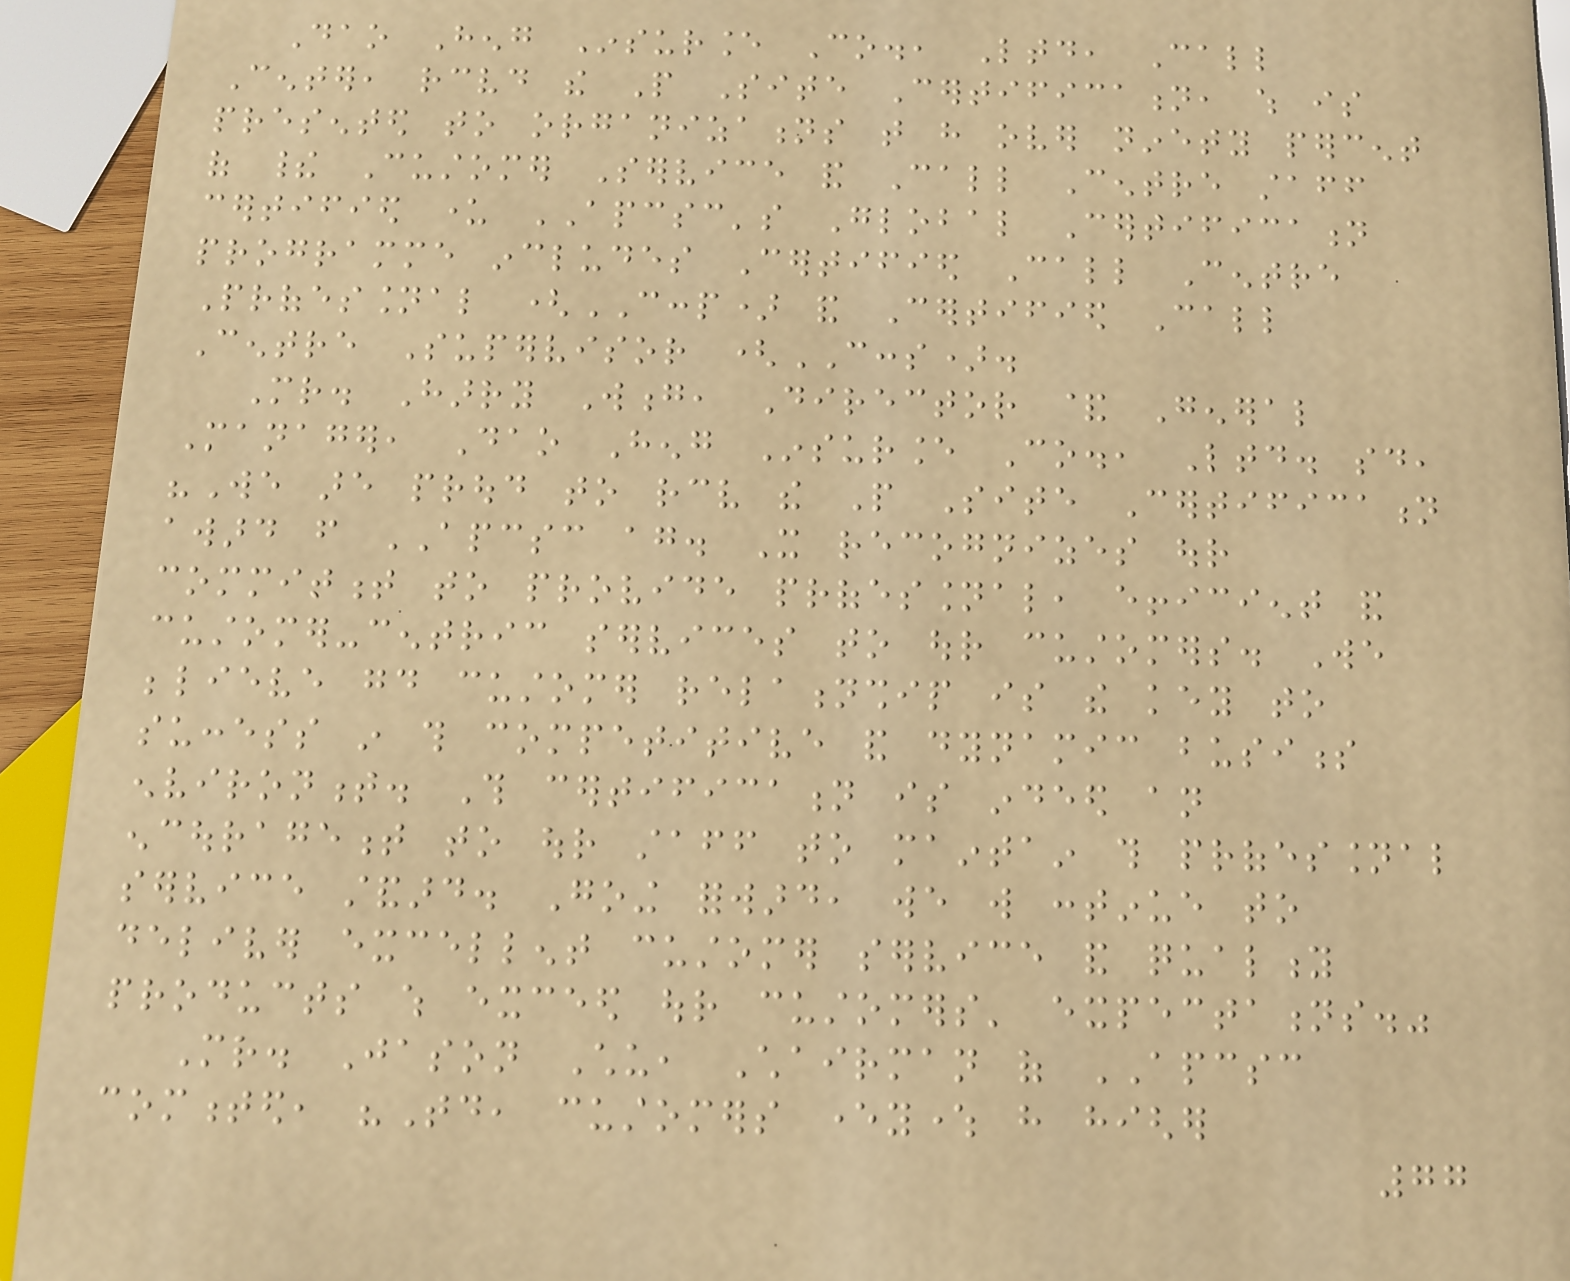Dao Heng Insurance Co., Ltd, Call
Center, received the People Site Certification, which is
presented to organizations that have over ninety percent
of their Customer Service and Call Centre staff
certified under APCSC's Global Certification
programme includes Certified Call Centre
Professional (CCCP) and Certified Call
Centre Supervisor (CCCS).
Mr. Harry Wong, Director & General
Manager, Dao Heng Insurance Co., Ltd. said,
"We are proud to receive the People Site Certification
award from APCSC again. It recognizes our
commitment to provide professional, efficient and
customer-centric services to our customers. We
believe good customer relationship is the key to
success in this competitive and dynamic business
environment. This certification is indeed an
encouragement to our staff to maintain this professional
service standard. Going forward, we will continue to
deliver excellent customer service and quality
products which exceed our customers' expectations."
Mr. Jason Chu, Chairman of APCSC
commented, "Today, customers everywhere have higher
77
